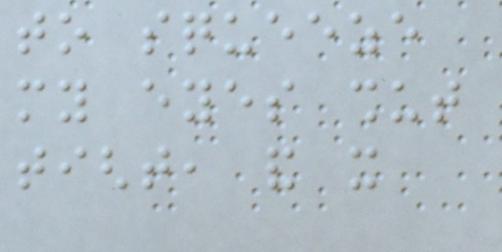to squeeze
my eyes shut
tight, and it
